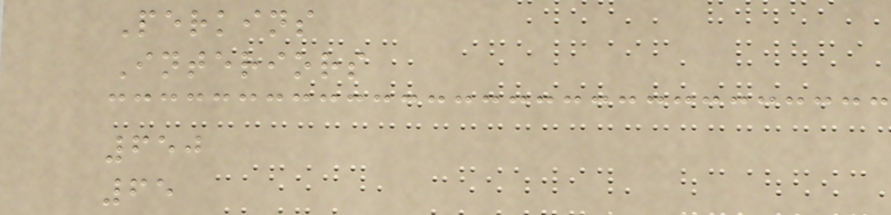Perkins
Interiors
650
65
